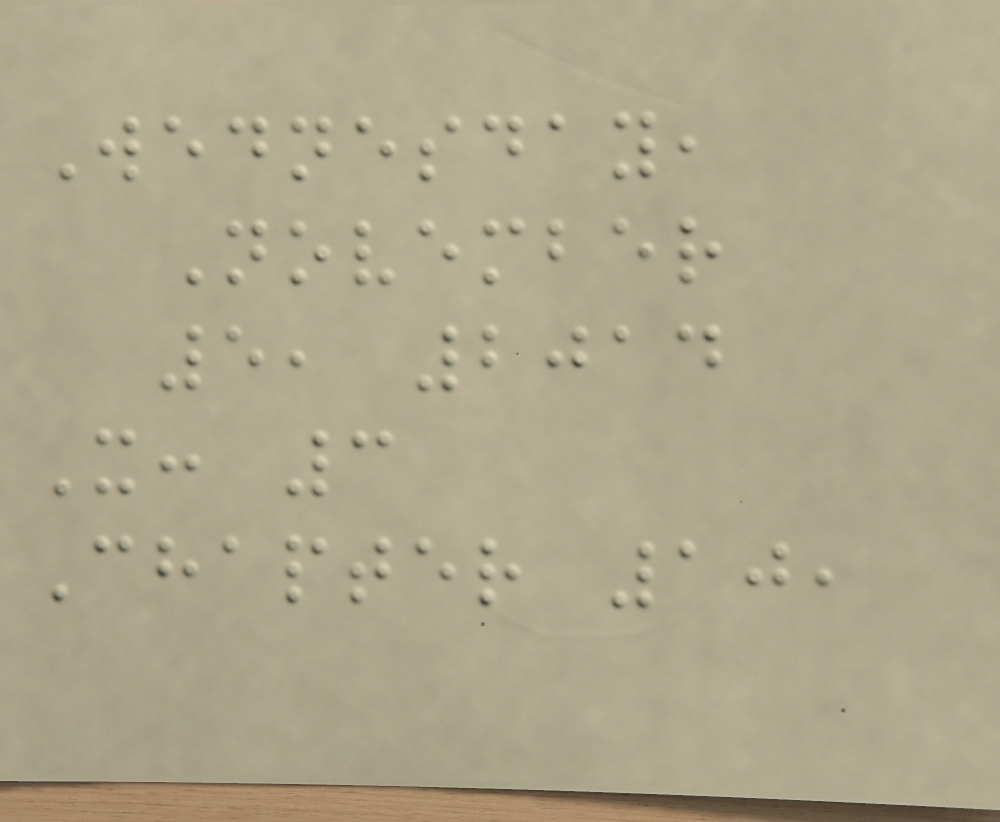Wednesday,
November
5, 2014
X: 3
Chapter 10,
